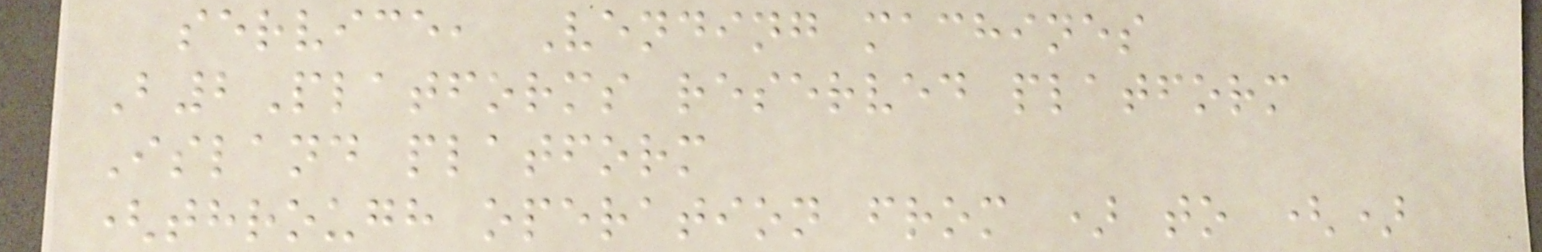service, Vending machines
B2Platforms reserved platform
Island platform
(through operation from ) to ()
